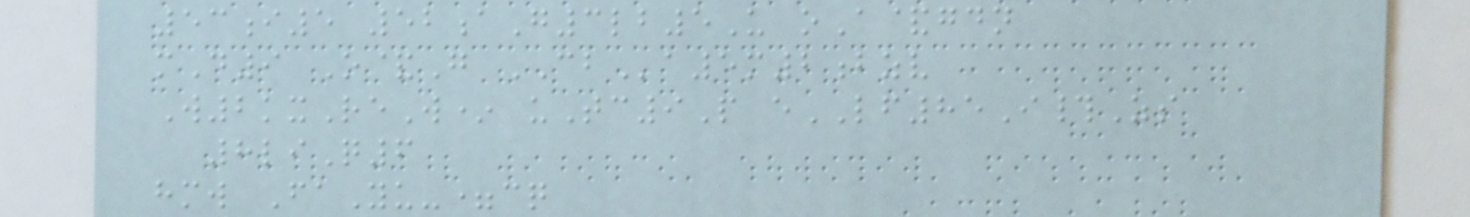53i5 52aG3lb5U oA&gdn
mD9 O&G CBa5m2bzv
W2kxReW* uTc9P eLF85I#Zs
8liQ6
hmw FaYu-=cq
